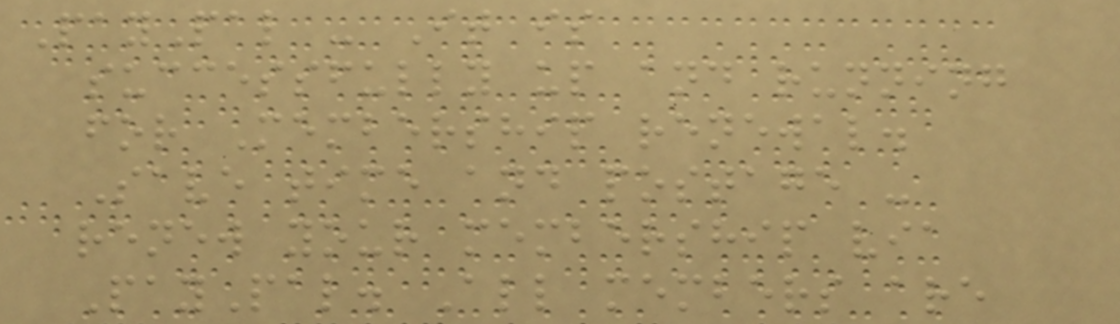PayPal - It is
successfully up and running
for Membership renewal.
Save time and postage -
renew your membership via
PayPal. All members are
